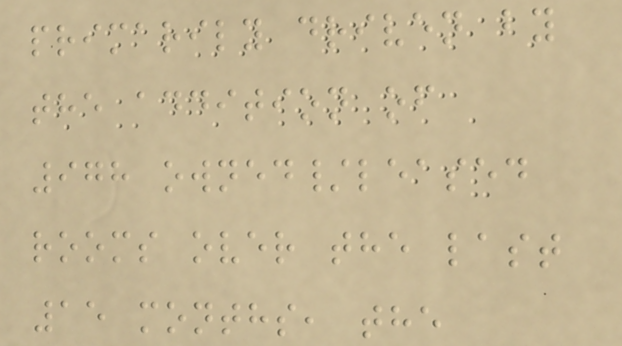primarily driven by
the addition of
978 owned/leased
rooms over the last
15 months, the
